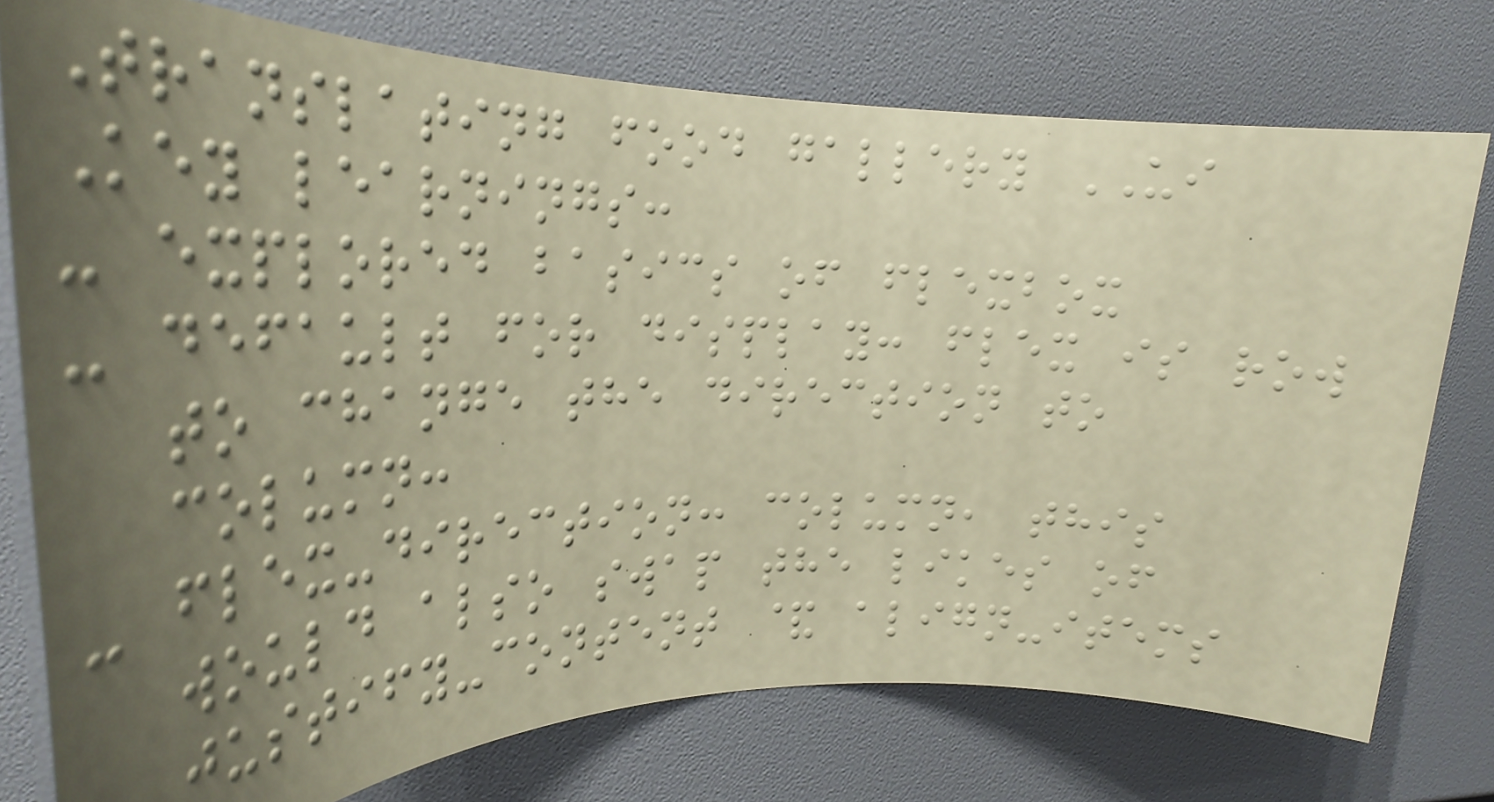Translating food gallery UI
Key learnings:
- explored basics of flexbox
- default for display: flex is row
to change the direction to
column:
- flex-direction: column, this
would also swap the likes of
justify-content & align-items
